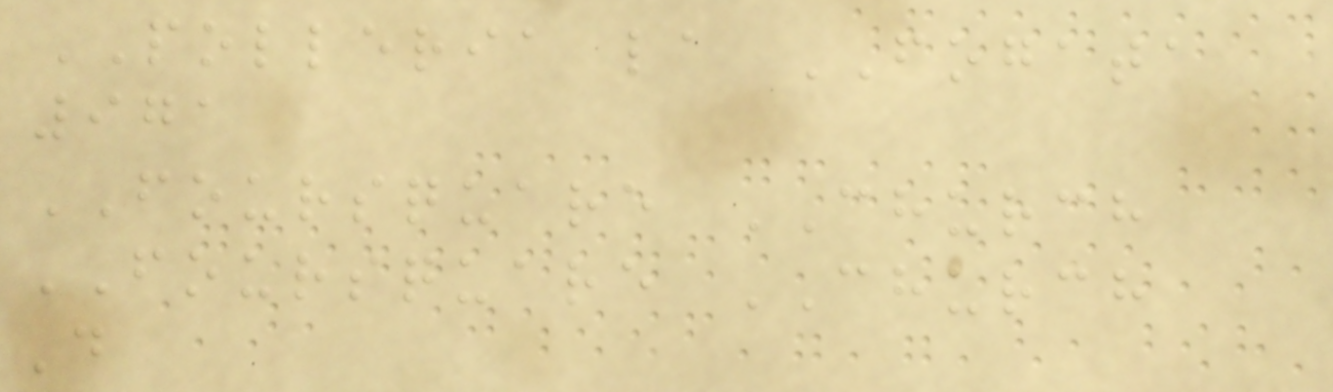POLLERIA la FOGATA
971
FOURSQUARE CHURCH
FOURSQUARE CHURCH
D
